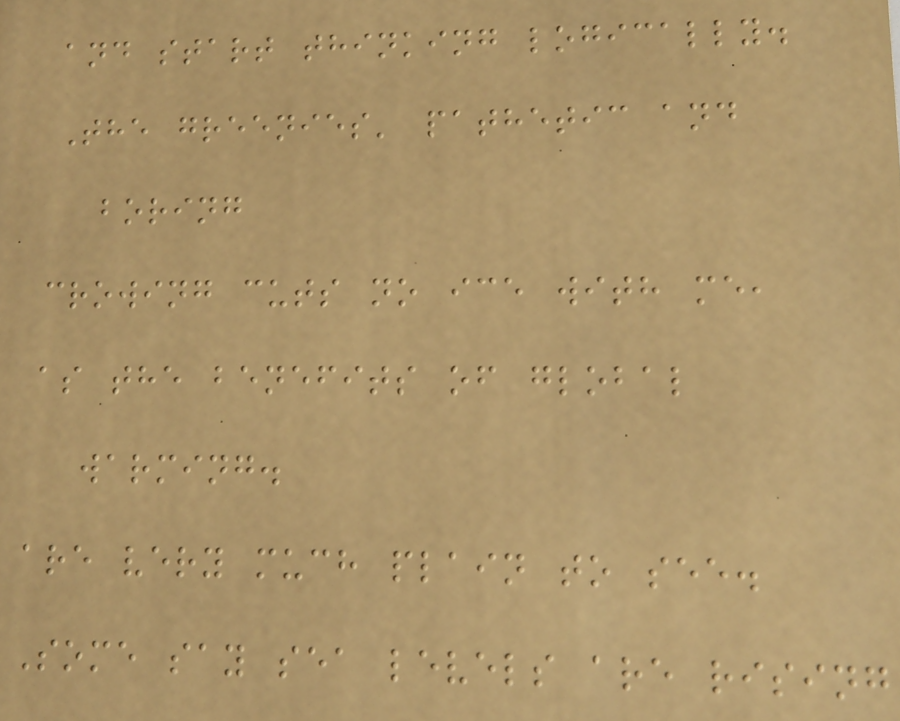and start thinking logically.
The greenies' pathetic and
boring
crowing cuts no ice with me,
as the benefits of global
warming.
are very much plain to see.
Some say sea levels are rising
